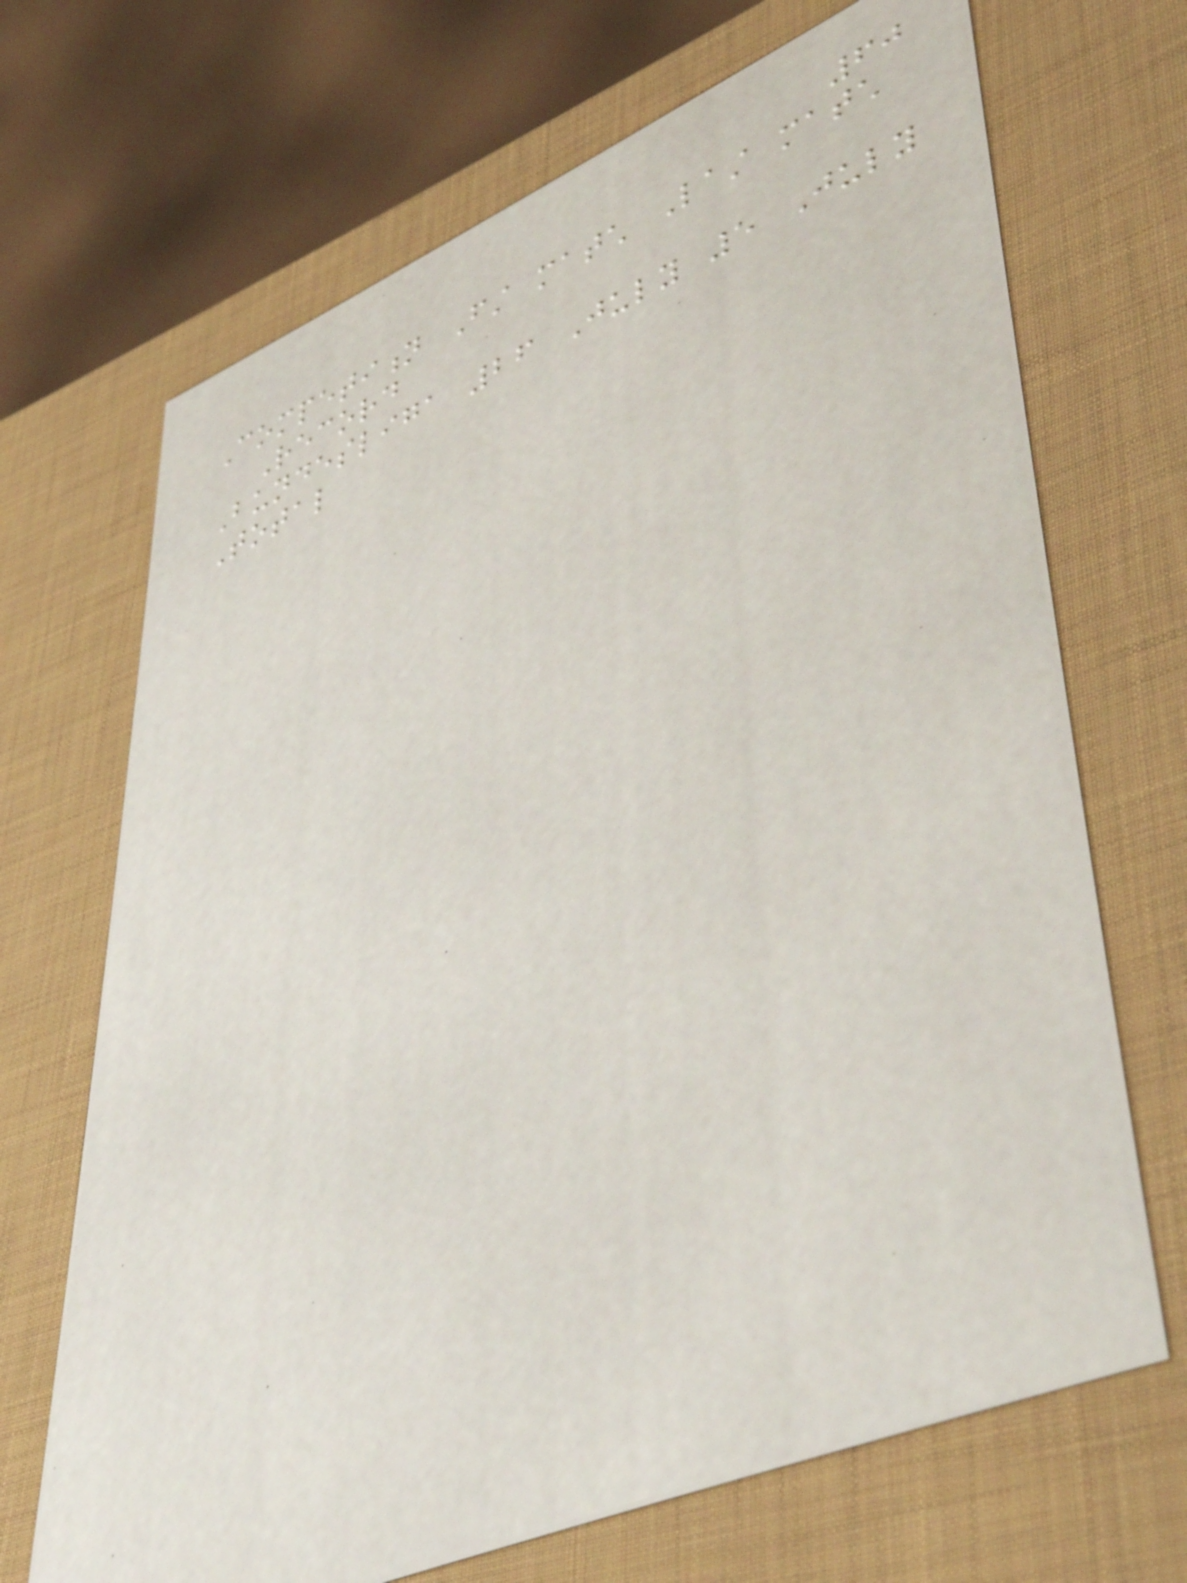60
Competition First match Last match
Record
Bundesliga 26 July 5 July
Total
